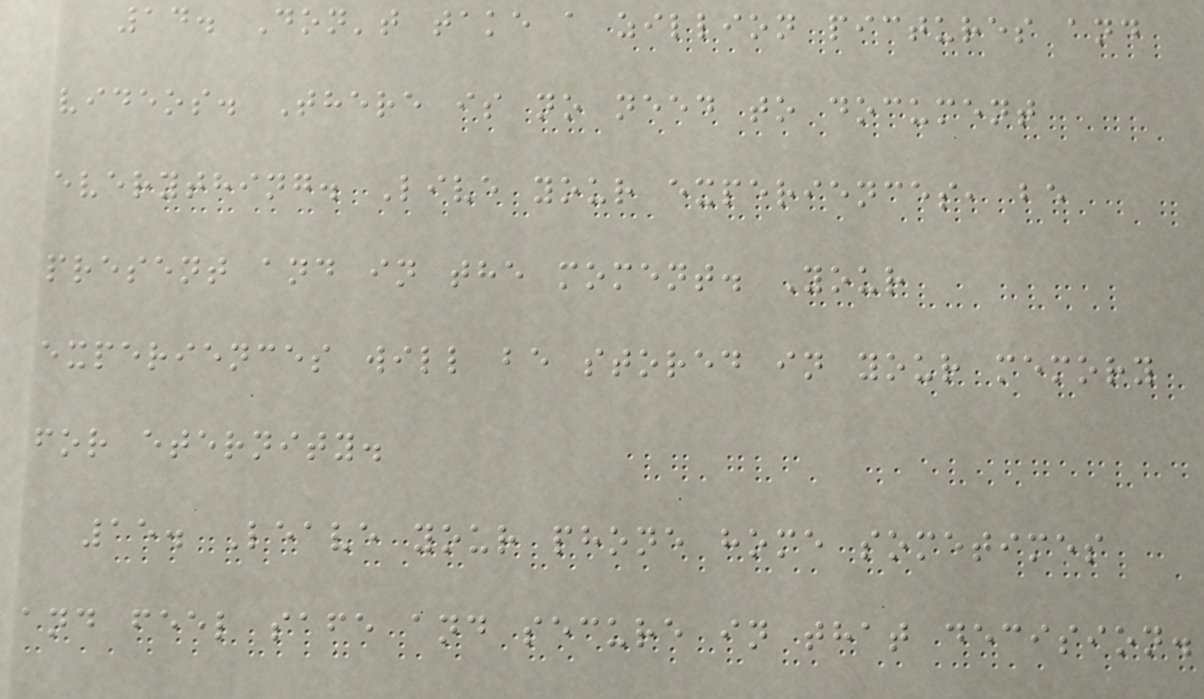14. Don't take a zillion pictures and
videos. There is no need to document
everything. Live your experiences, be
present and in the moment. Your
experiences will be stored in your memory
for eternity.
15. Leave your phone home sometimes
and feel safe and secure in that decision.
